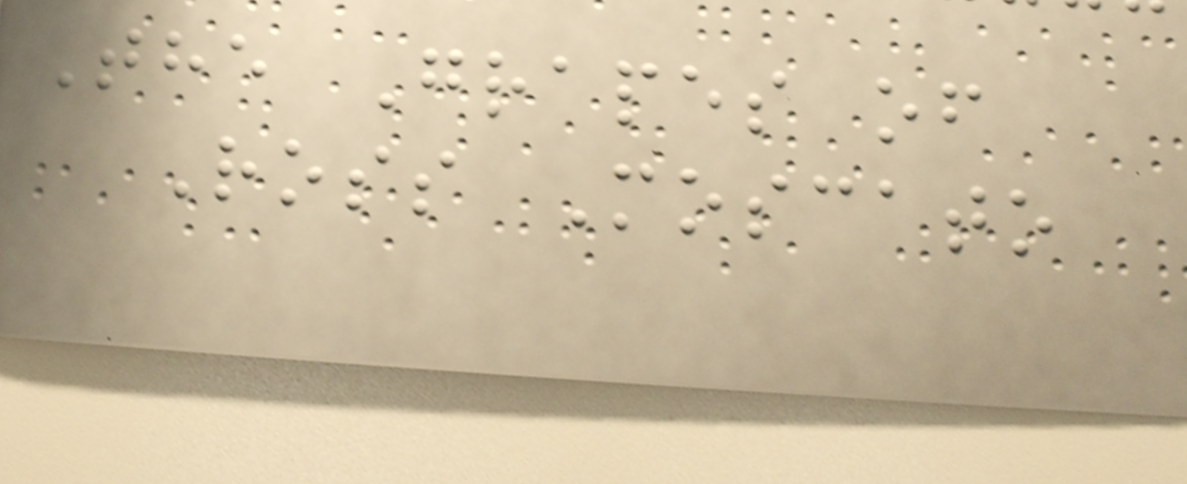The Grapes of
Ross Moscato
